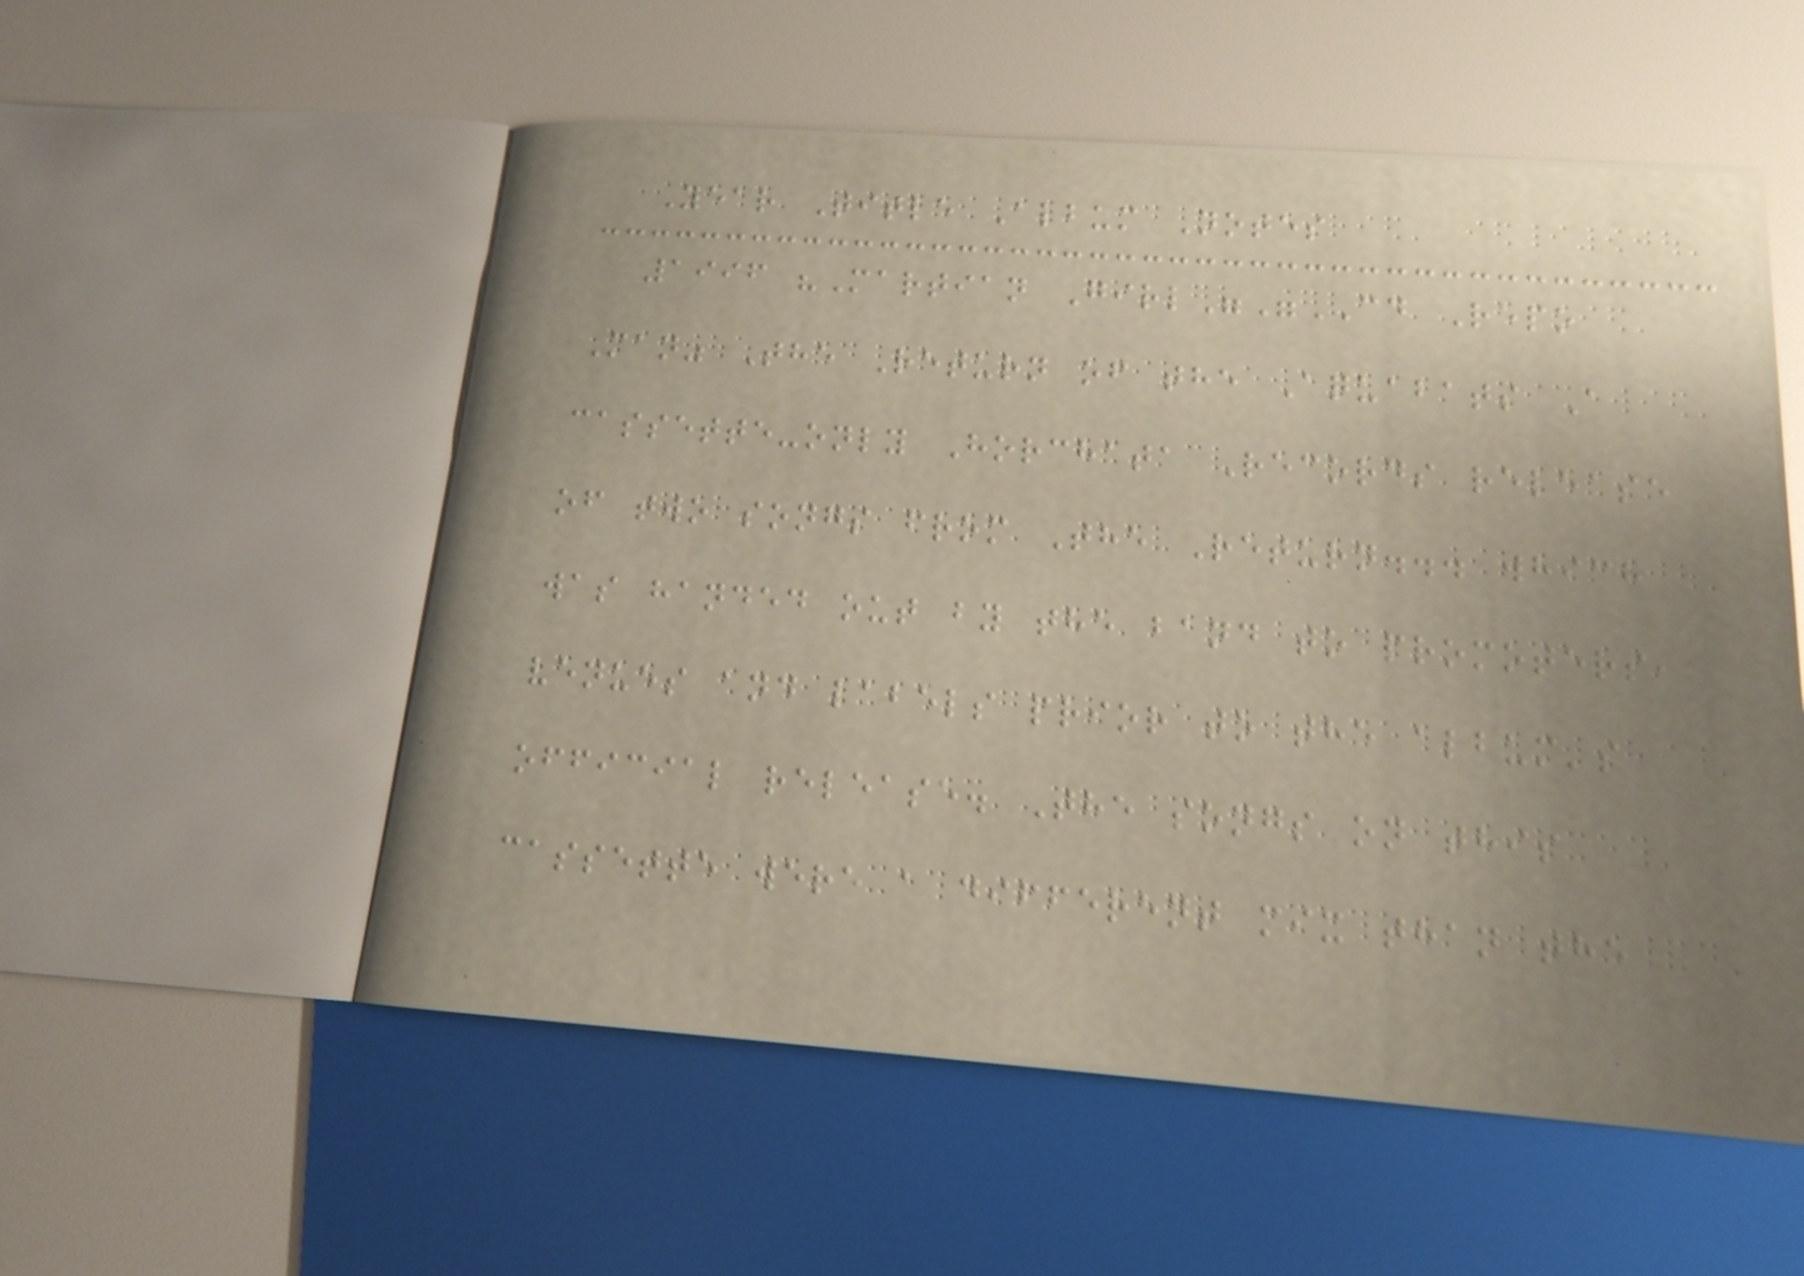Year Title Album Notes
1996 "Martian Girl""CD Repo
Man" The Return of the Aquabats A
cassette-only Horchata Records release
of two songs from The Return... which
was handed out by the band to promoters,
venues and labels prior to the album's
official release. The songs on this
cassette were a different mix than the
